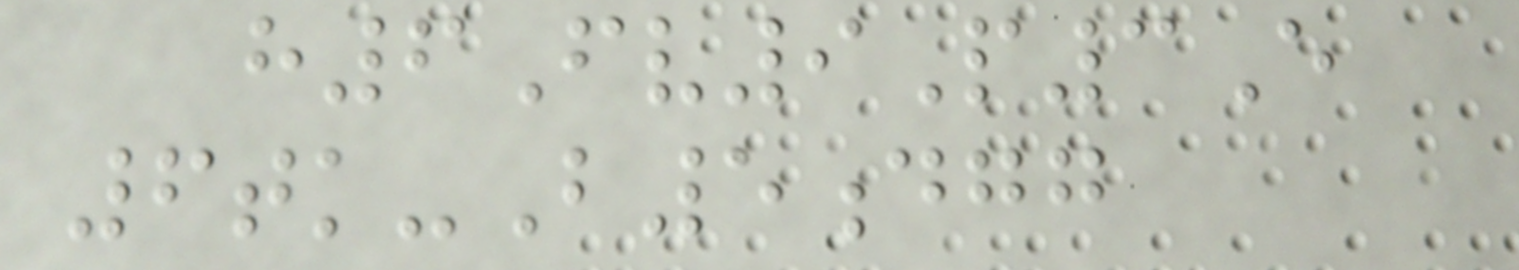h6Fv9P3E
6tk-B5dgg
